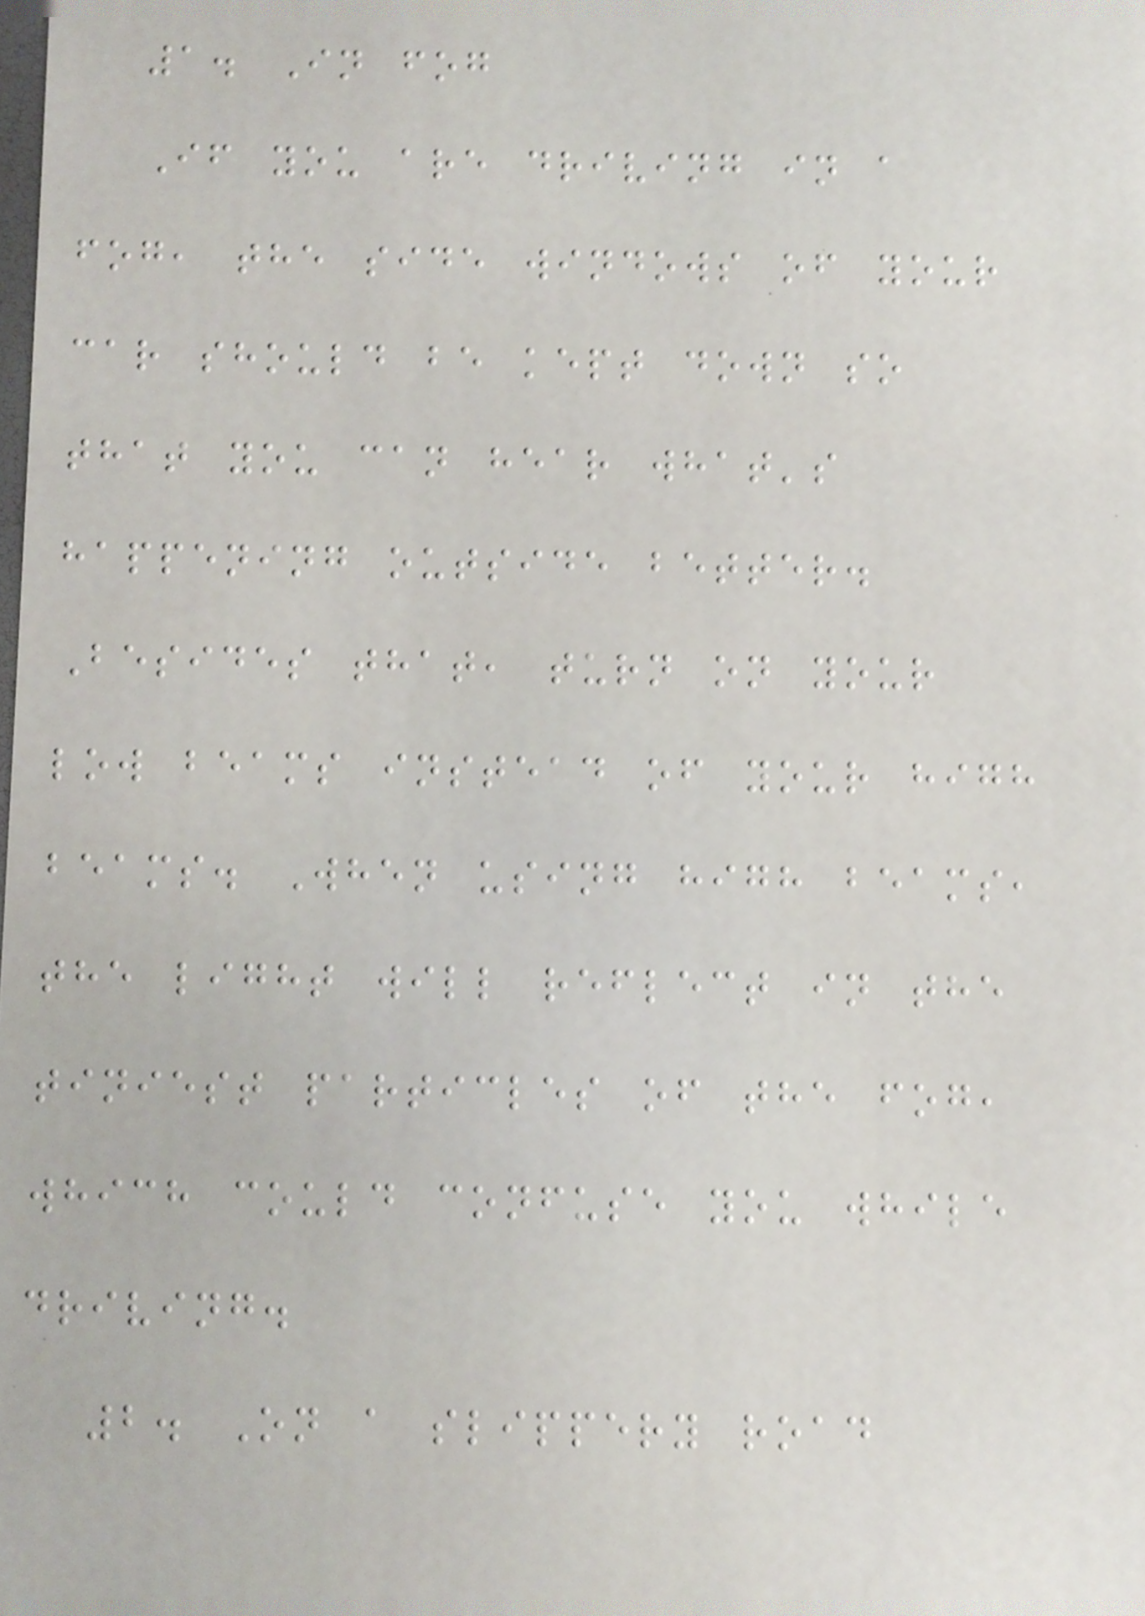1. In fog
If you are driving in a
fog, the side windows of your
car should be kept down so
that you can hear what's
happening outside better.
Besides that, turn on your
low beams instead of your high
beams. When using high beams,
the light will reflect in the
tiniest particles of the fog,
which could confuse you while
driving.
2. On a slippery road
